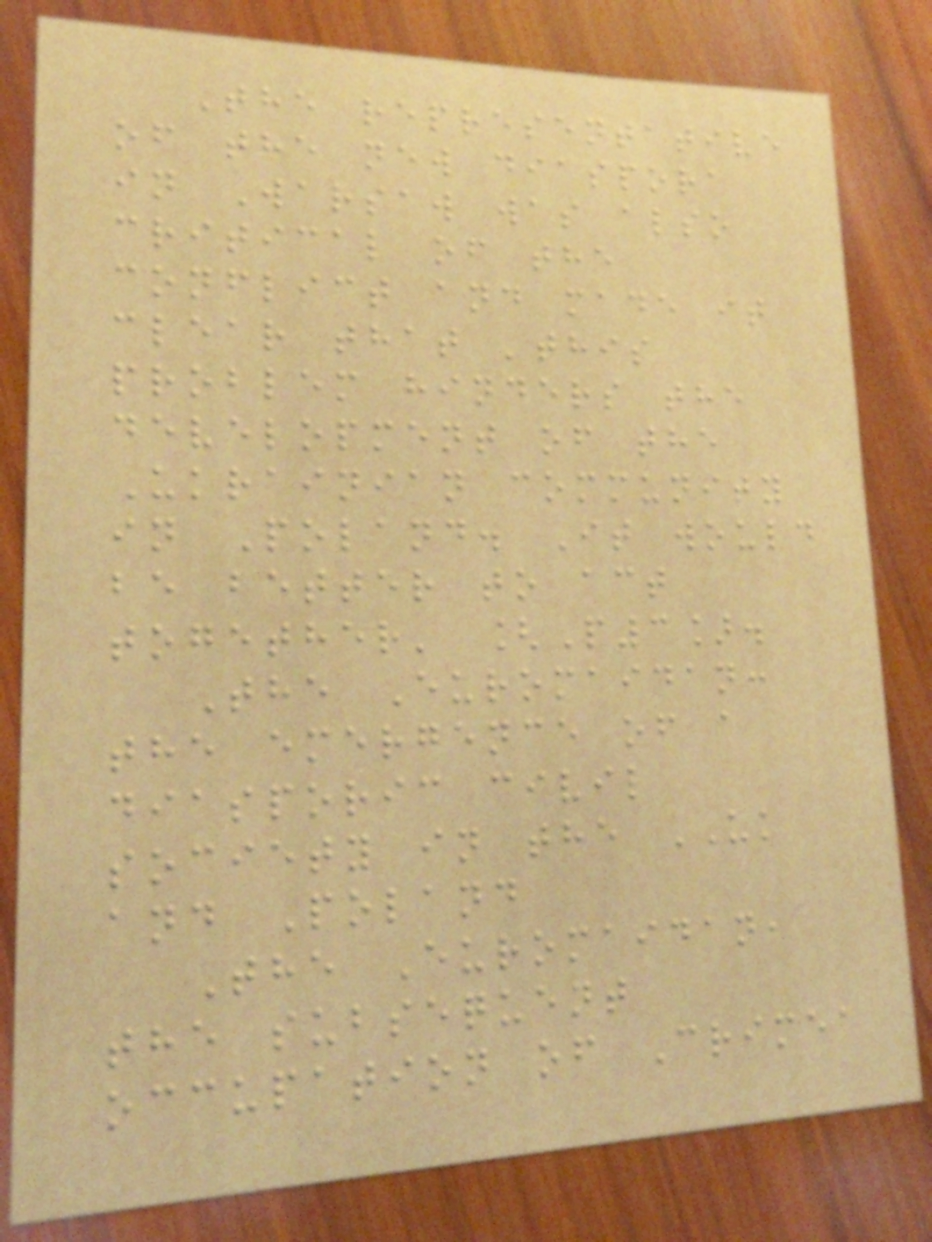The representative
of the new diaspora
in Warsaw was also
critical of the
conflict and made it
clear that 'this
problem hinders the
development of the
Ukrainian community
in Poland. It would
be better to act
together' [P3].
The Euromaidan:
the emergence of a
diasporic civil
society in the UK
and Poland
The Euromaidan,
the subsequent
occupation of Crimea
